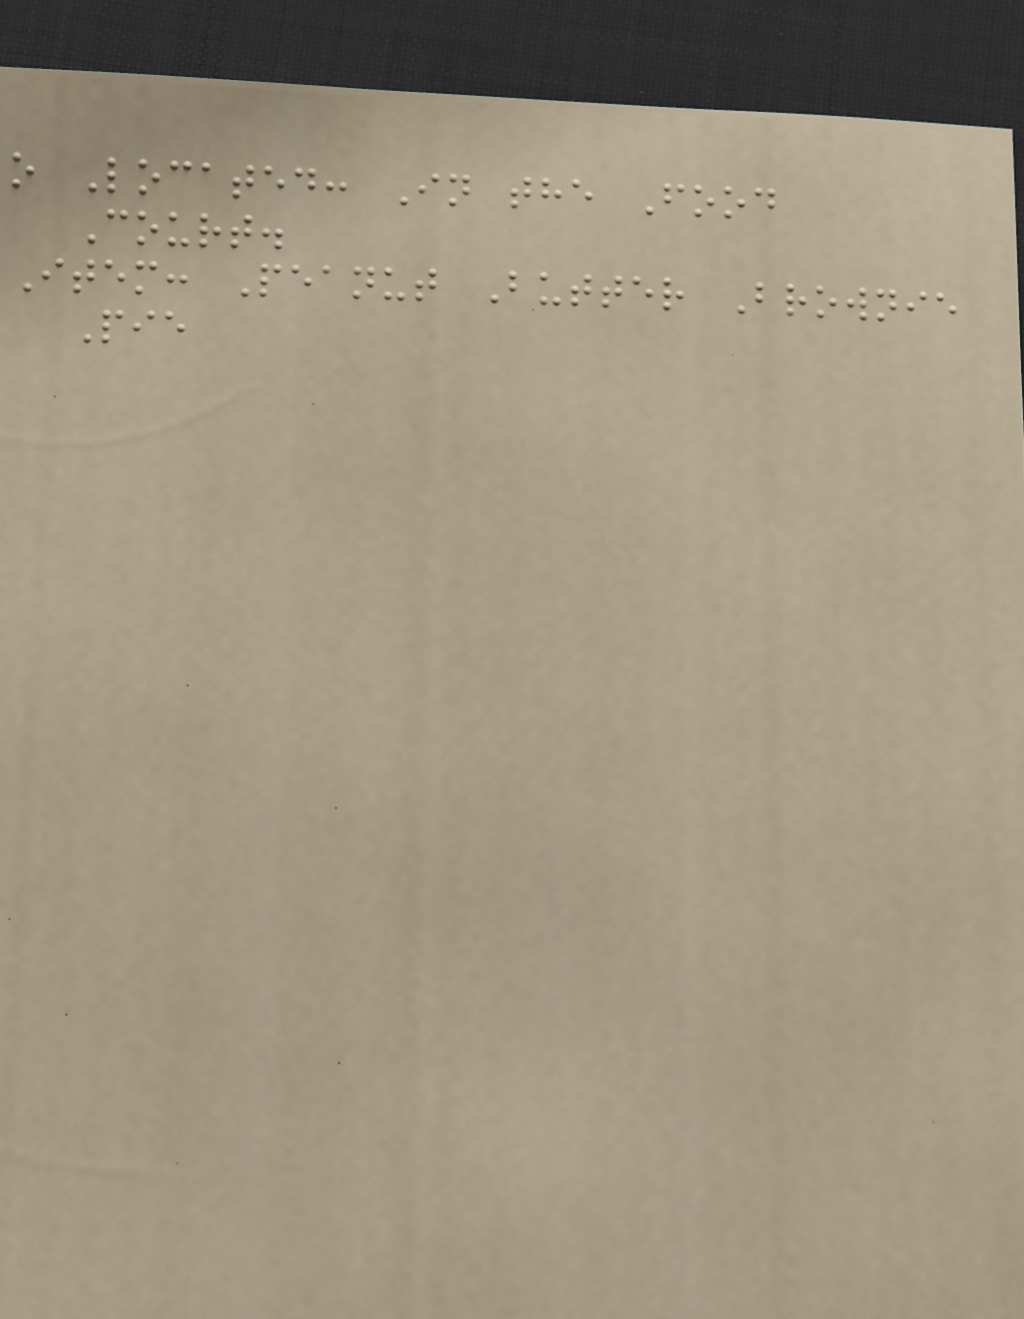o Located: In the Food
Court.
Item: Peanut Butter Brownie
Pie
